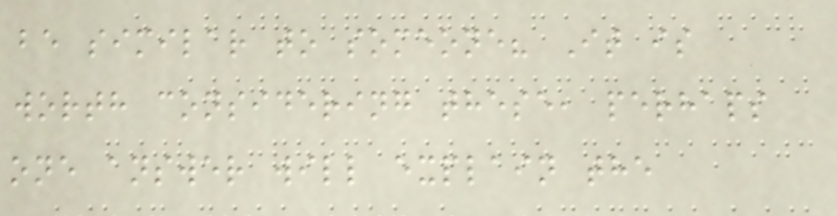be similar to someone? It is
worth considering these, perhaps
one answer will explain the
